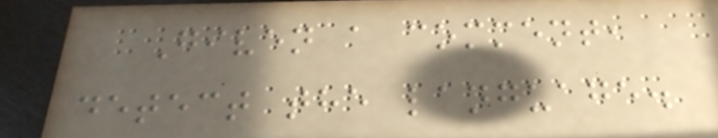Given a comment,
detect the language.
